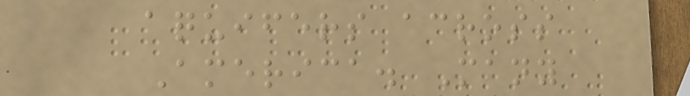aquifers across
America. Many
